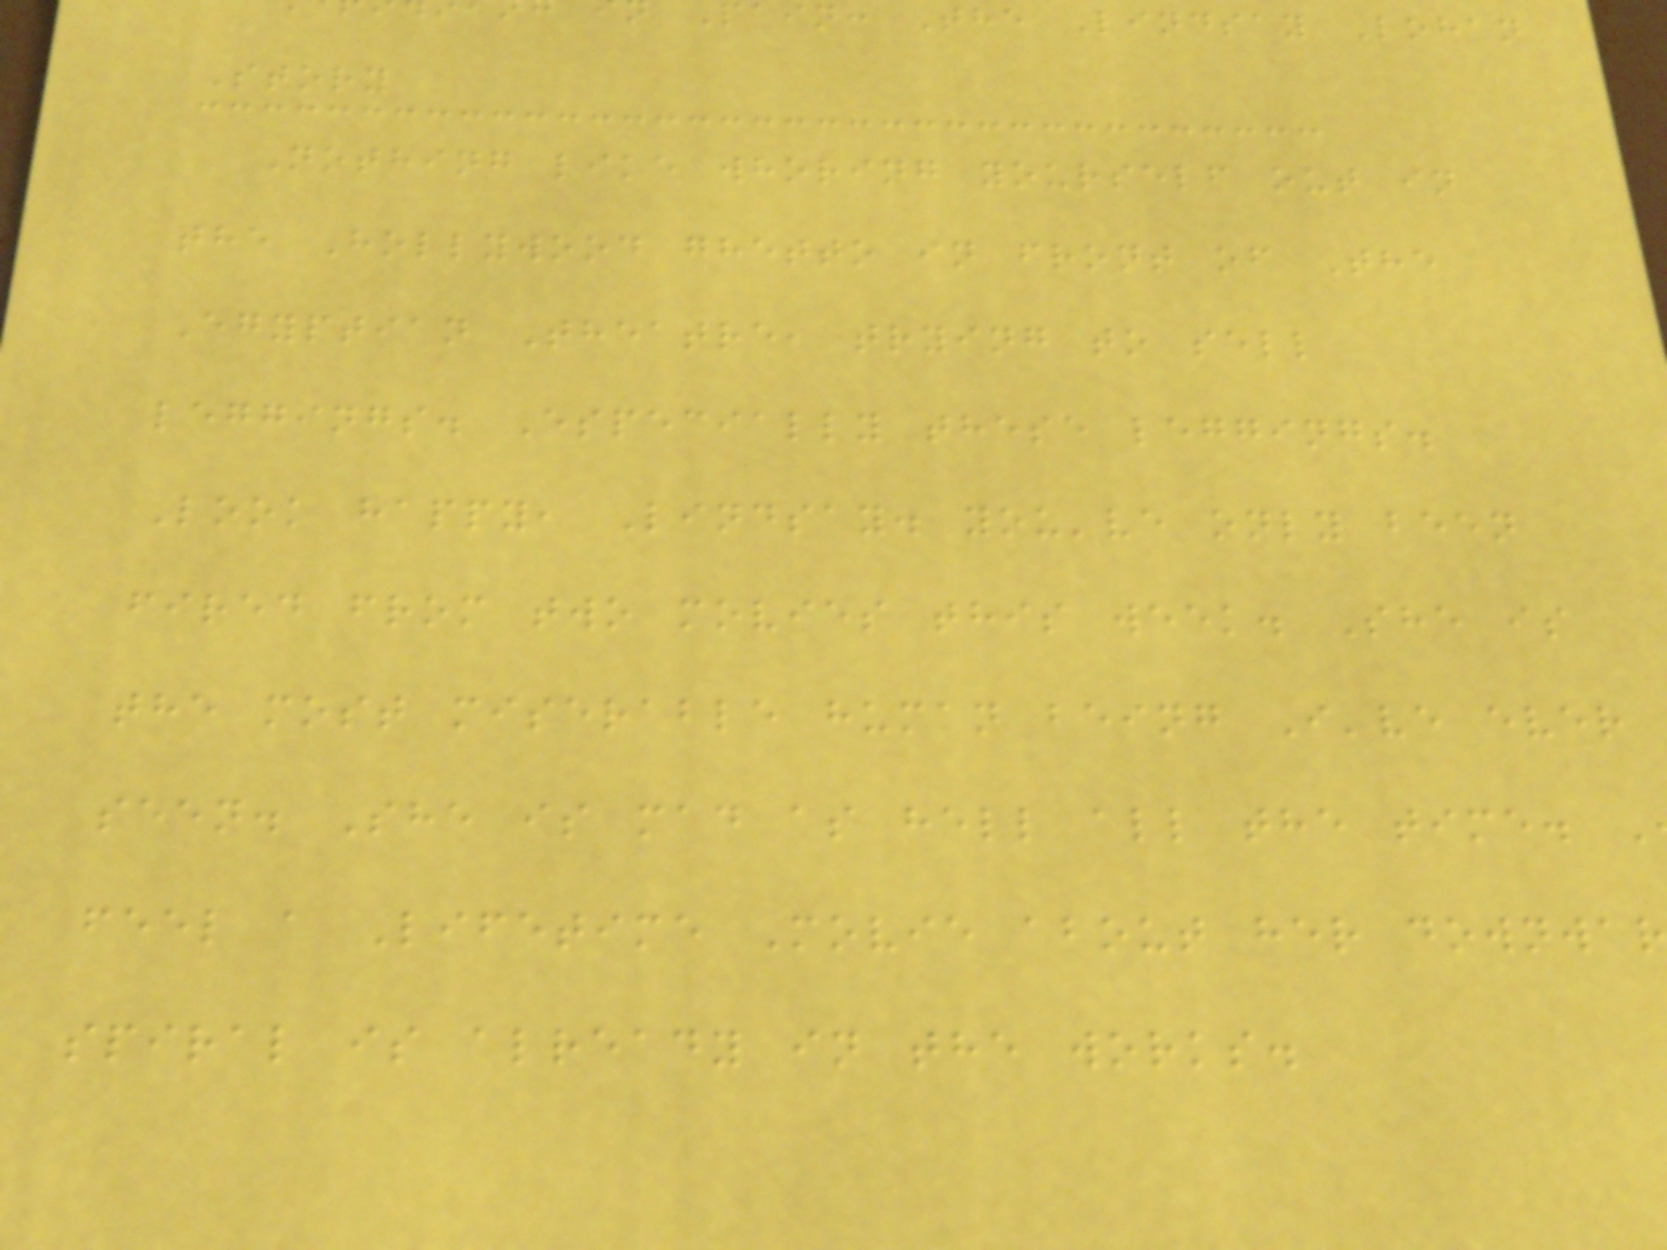pain: The Lindsay Lohan
Story
Nothing like whoring yourself out in
the Hollywood ghetto in front of The
Egyptian Theatre, trying to sell
leggings. Especially these leggings.
Look happy, Lindsay. you've only been
fired from two movies this week. She is
the most miserable human being I've ever
seen. She is mad as hell all the time.
feel a Lifetime Movie about her downwa
spiral is already in the works.
